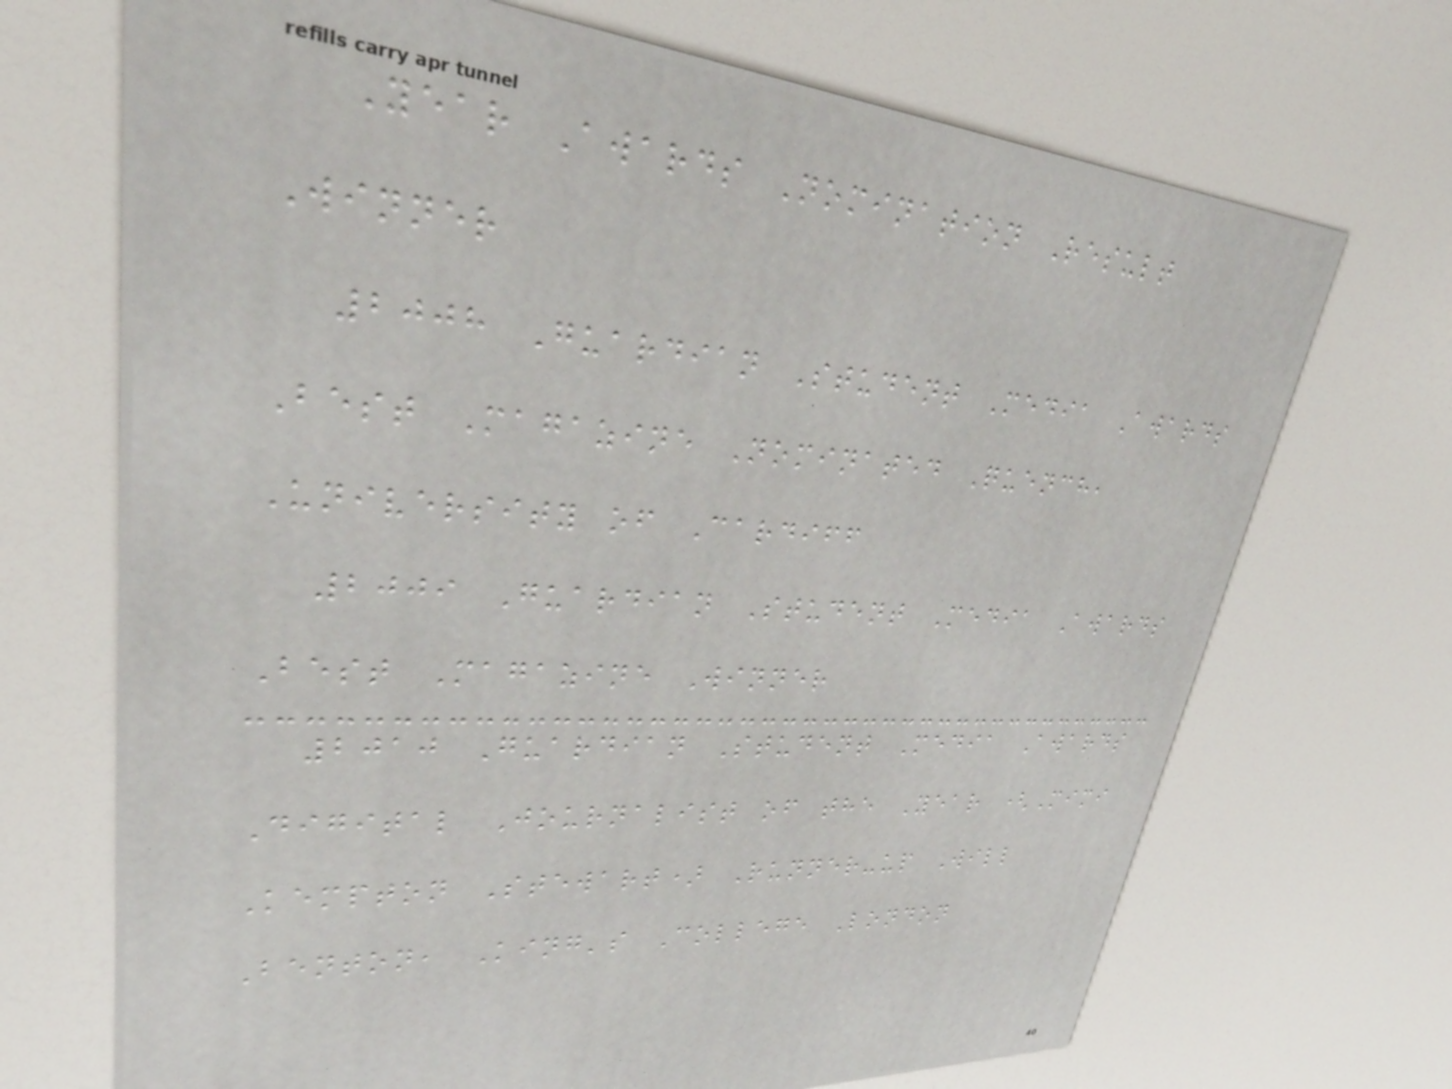Year Awards Nomination Result
Winner
2008 Guardian Student Media Awards
Best Magazine Nominated Quench,
University of Cardiff
2009 Guardian Student Media Awards
Best Magazine Winner
2010 Guardian Student Media Awards
Digital Journalist of the Year (Mimi
Kempton Stewart) Runner-up Will
Benton, King's College London
